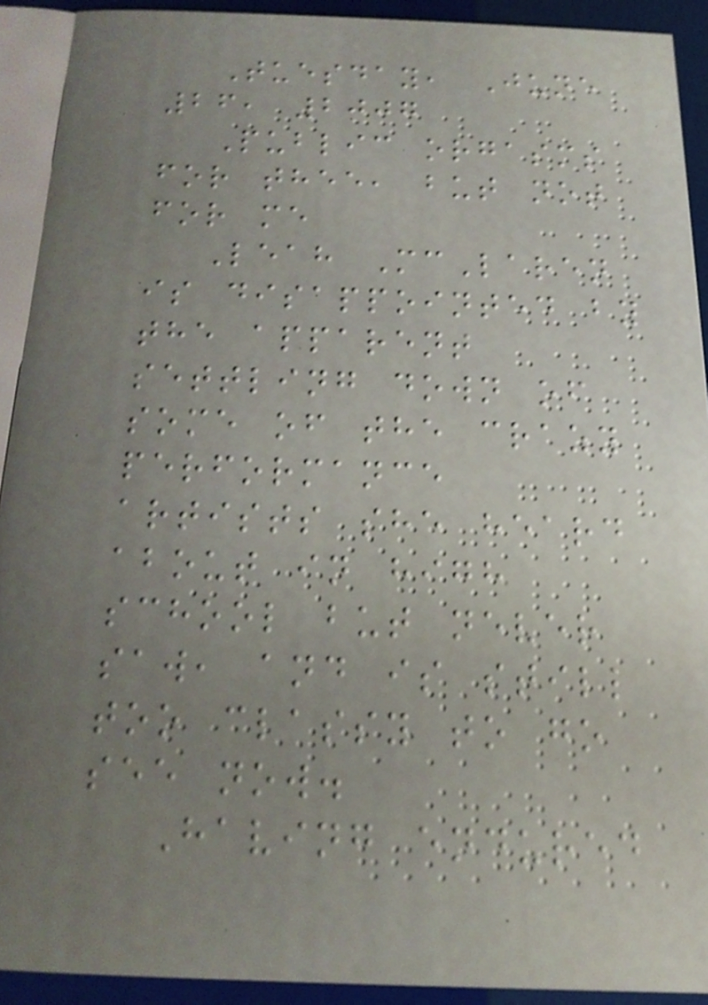Tuesday, June
26, 2007
Public orgasms
for thee, but not
for me
Leah McLaren
is disappointed by
the apparent
settling down of
some of the crazy
performance
artists she heard
about in high
school but never
saw, and is still
too classy to go
see now.
Having endured
